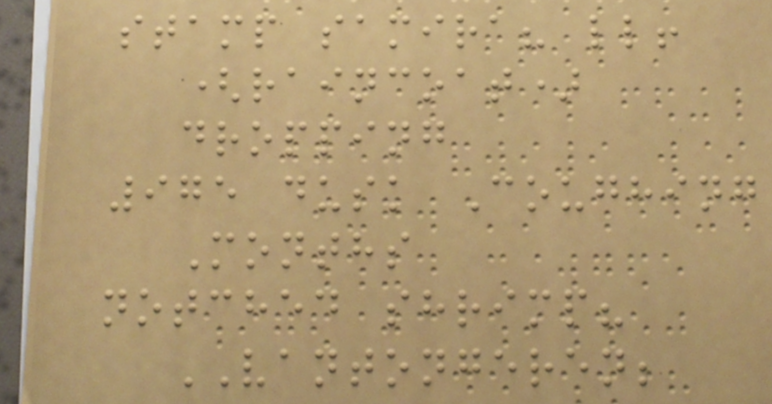stamp samira? ll!
(raincoat)
dropping
975 dusk Coughing
Months
notched shrimp?
VANTONGEREN;
